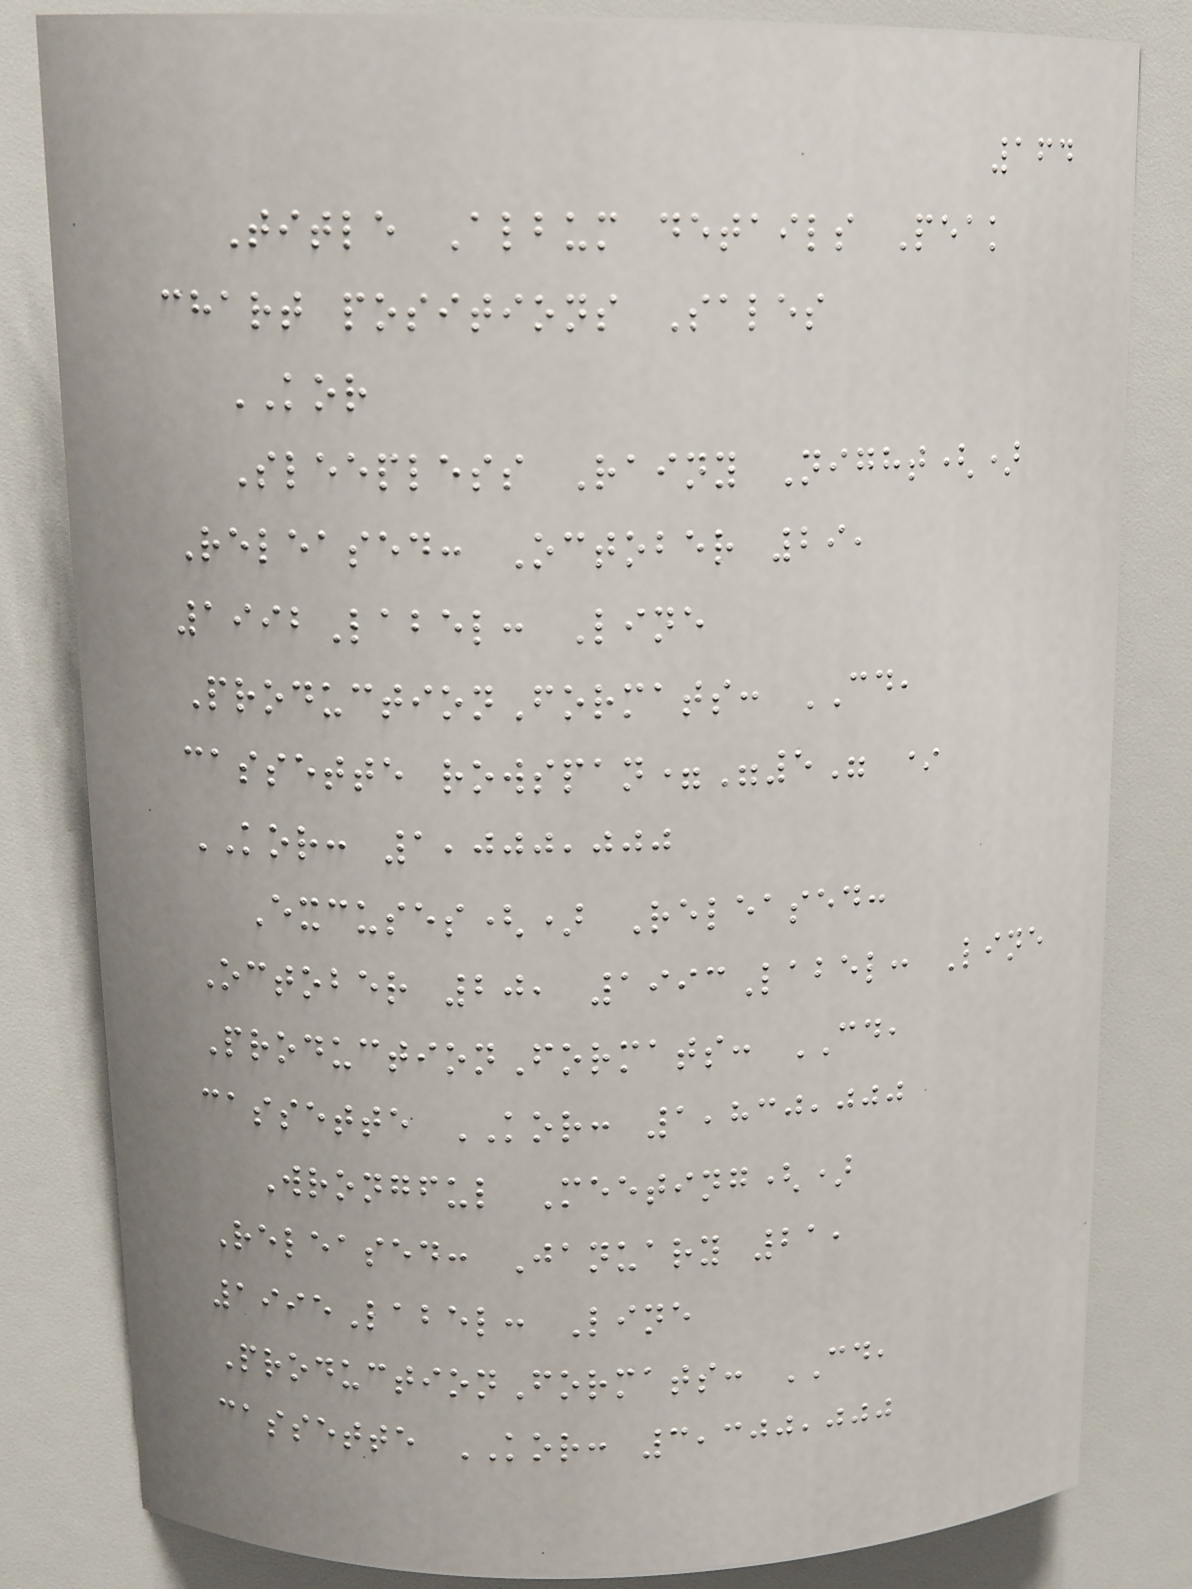164
Title Album details Peak
chart positions Sales
KOR
Sleepless Rainy Night()
Released: October 29,
1992Label: Line
ProductionFormats: CD,
cassette rowspan="5" *
KOR: 1,000,000
Excuses() Released:
October 20, 1993Label: Line
ProductionFormats: CD,
cassette KOR: 1,830,000
Wrongful Meeting()
Released: January 21,
1995Label: Line
ProductionFormats: CD,
cassette KOR: 3,300,000
